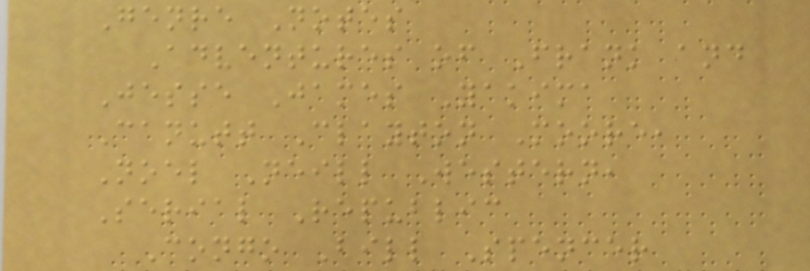Genre Notes
Adventures of Frank and
Jesse James Yakima
Canutt Clayton Moore,
Noel Neill Western,
Serial Republic
Congo Bill Spencer
